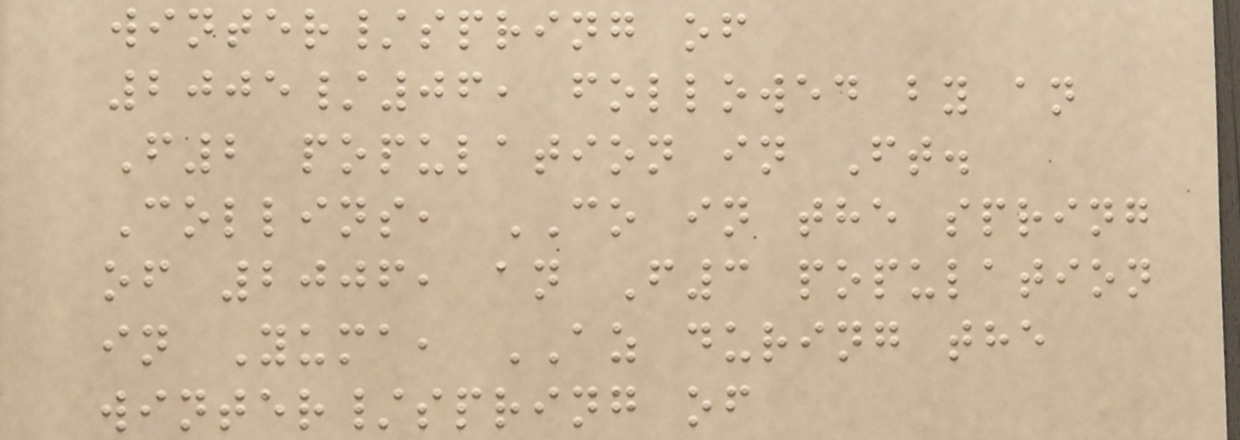winter/spring of
2005/06, followed by an
F2 population in Ft.
Collins, CO in the spring
of 2006, an F3 population
in Yuma, AZ during the
winter/spring of
